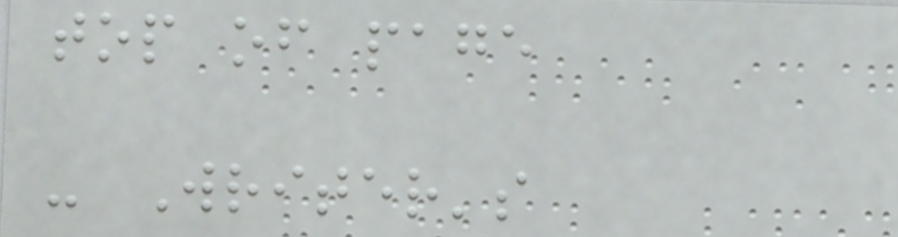top of page
- Writer's
